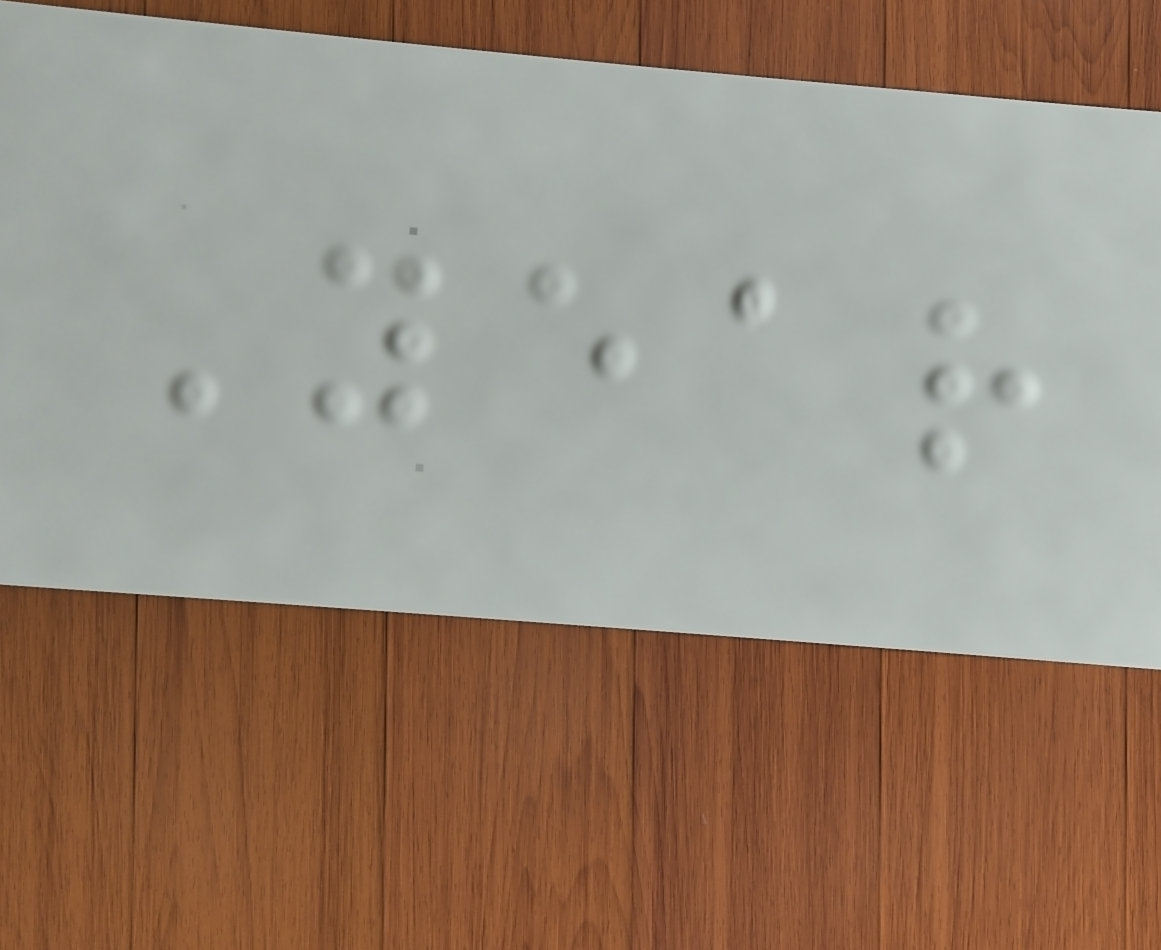Year
